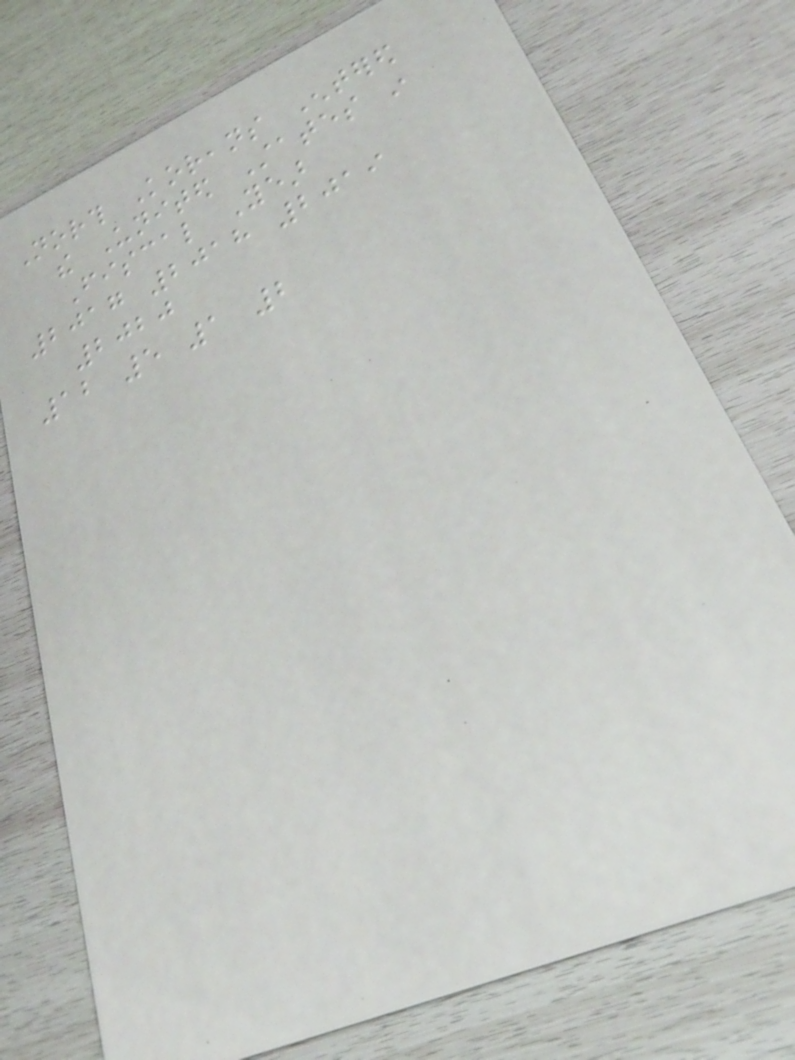North Koreans Entered
the United States in
Fiscal Year
2017 2018 2019
2020
12 5 1 2
